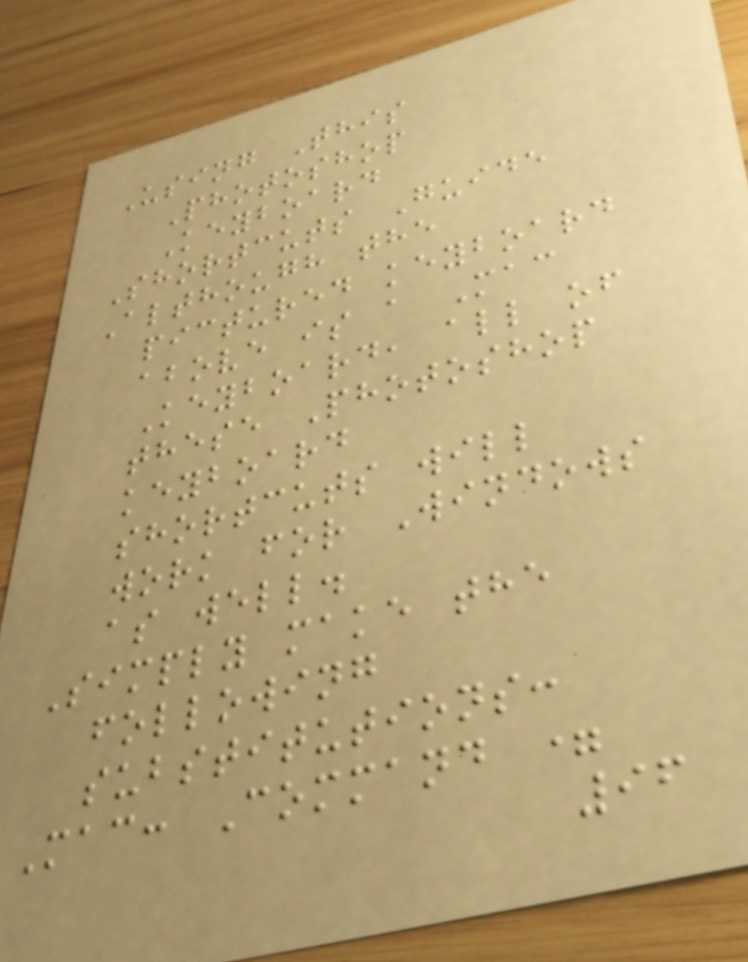Using This
Photoshop
Keyboard
Shortcuts Guide
Although the
pictured keyboard
above is a Mac
Keyboard, all of
these Photoshop
keyboard
shortcuts will
work for Windows
as well.
Simply make the
following
substitutions:
Mac: Command =
96
